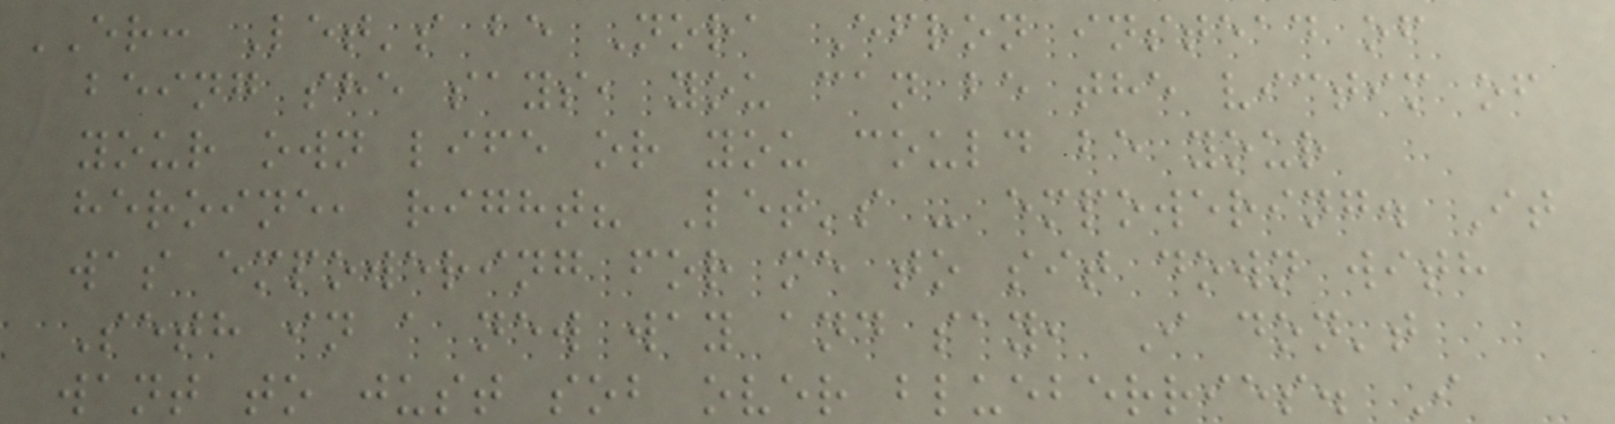ER: Let's be Nora Efron instead of
being she says, you can be the victim of
your own life or you could be your
heroine, right? Let's - empowering. It
was empowering for me to sit down with
Seth in a new way and say, I don't
want to just sob over blueberries. I
